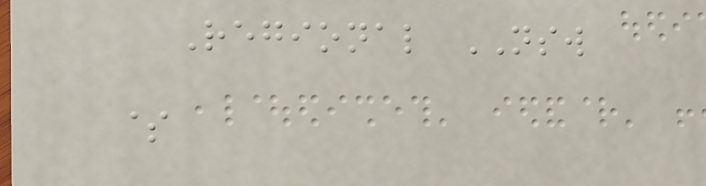Regional NSW
$
